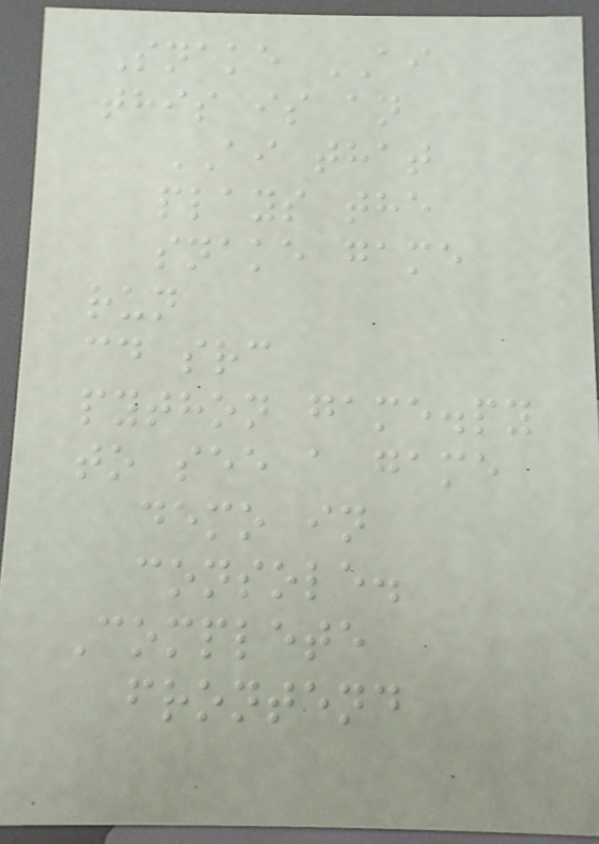Snake AI
this is an
AI that
plays the
snake game
run
cd src
python game.py
to see a game
demo in
console.
Complete
frontend
